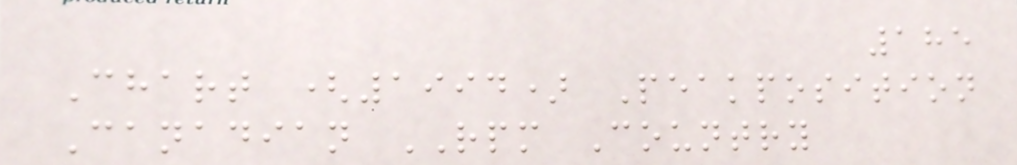185
Chart (1994) Peakposition
Canadian RPM Country
